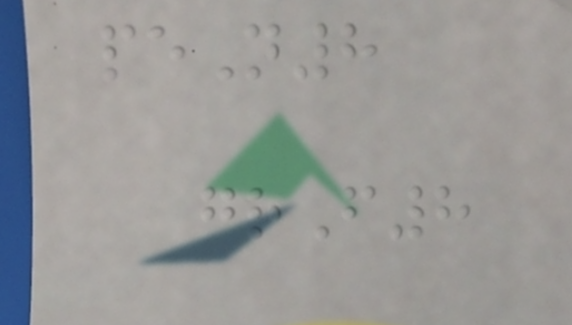peN8
grF8
